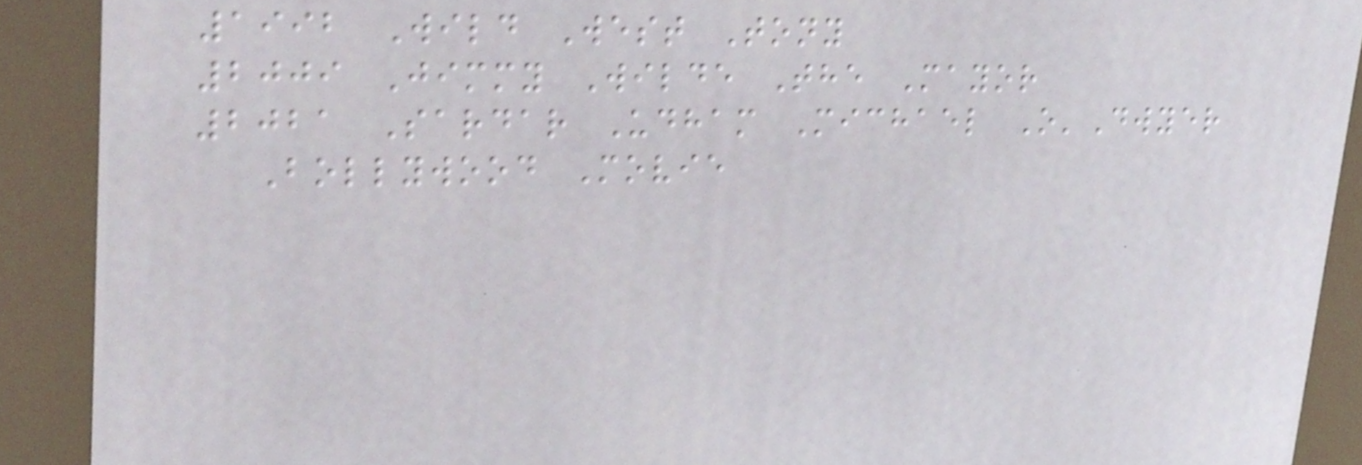1992 Wild West Tony
2009 Jimmy Wilde The Mayor
2021 Sardar Udham Michael O'Dwyer
Bollywood Movie
